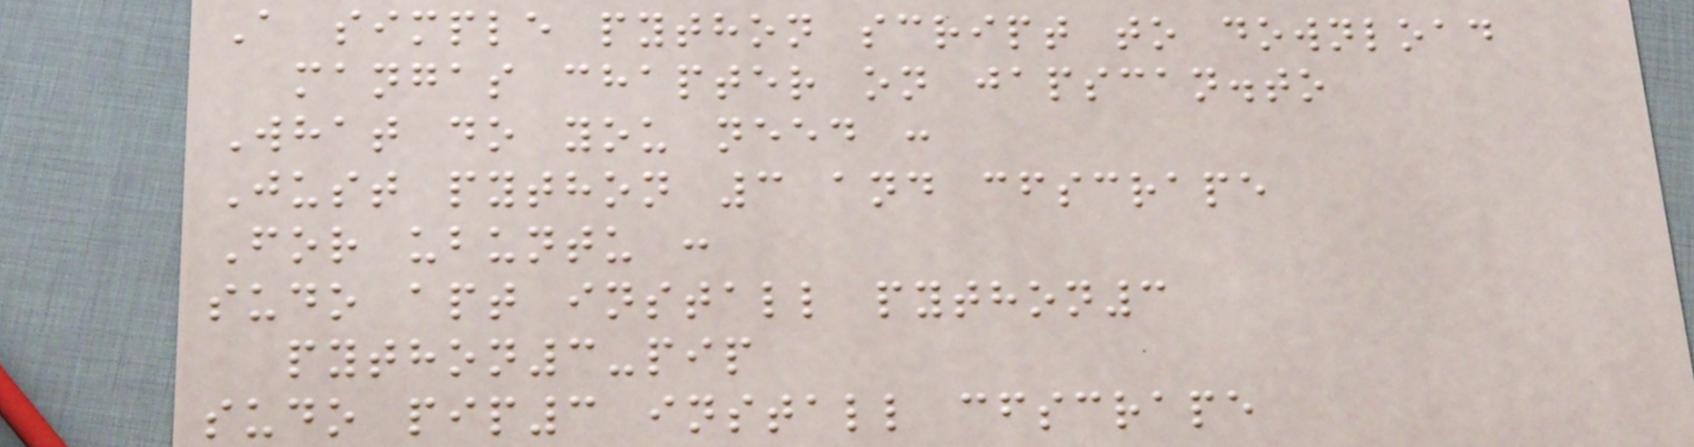A simple python script to download
mangas chapter on japscan.to
What do you need :
Just python 3 and cfscrape
For ubuntu :
sudo apt install python3
python3-pip
sudo pip3 install cfscrape
